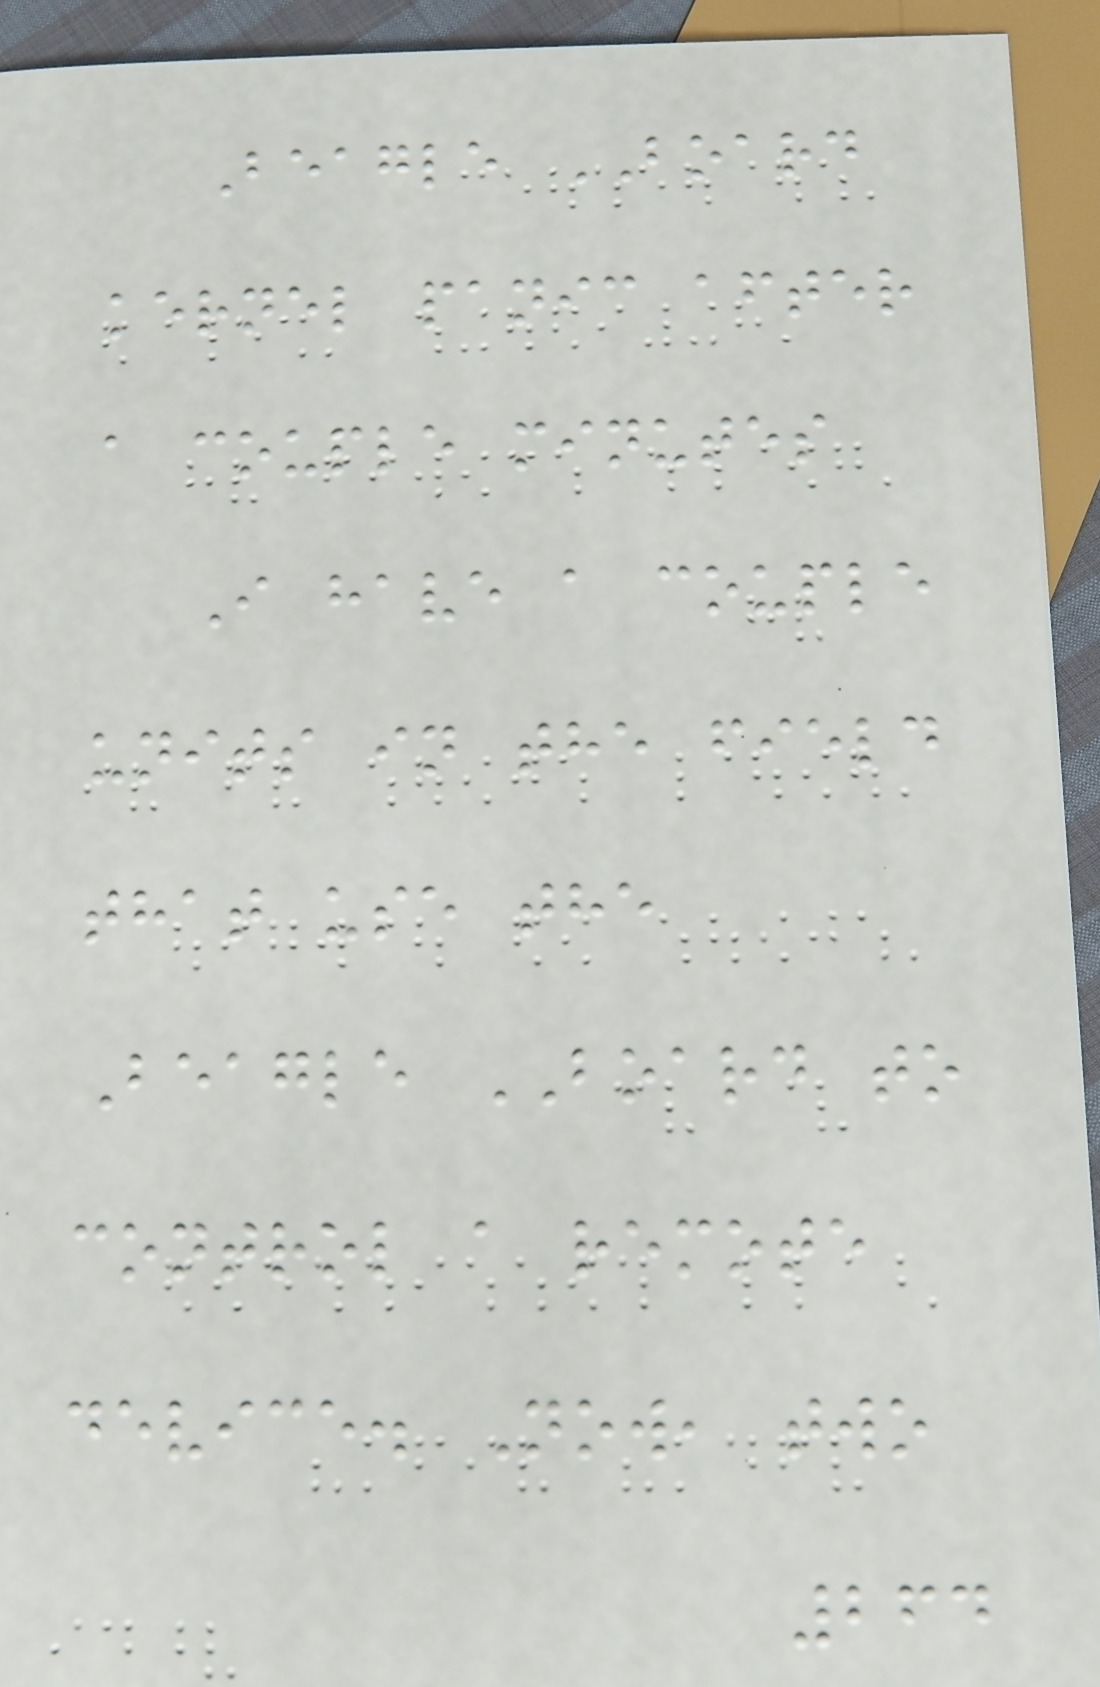Beagle BOARD
kernel panic after
a couple minutes
I have a couple
units in the field
that use the
Beagle BOARD to
control a remote
device. Now, two
264
